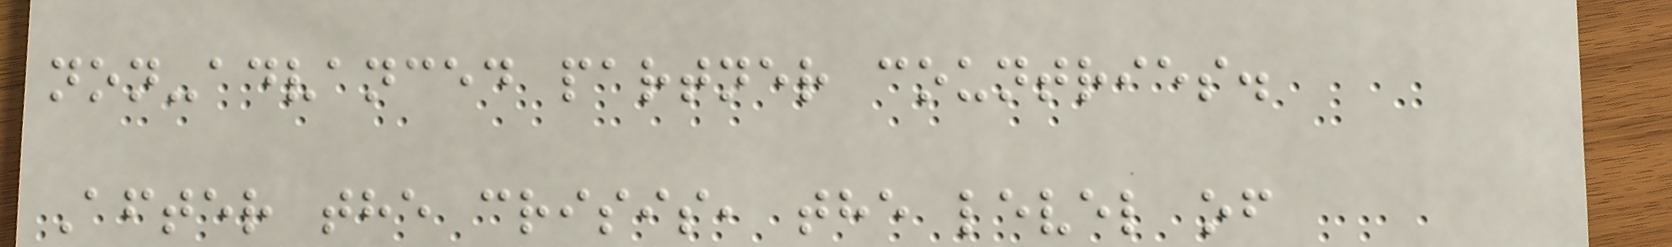non-advanced partner countries.
After the crisis, the level of
